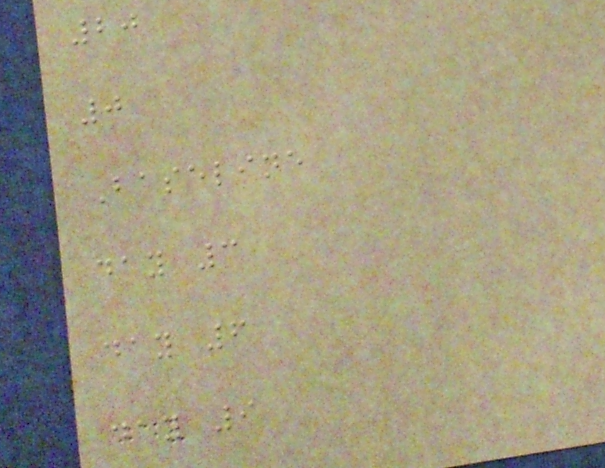20
0
Baseline
day 3
day 6
day 9
